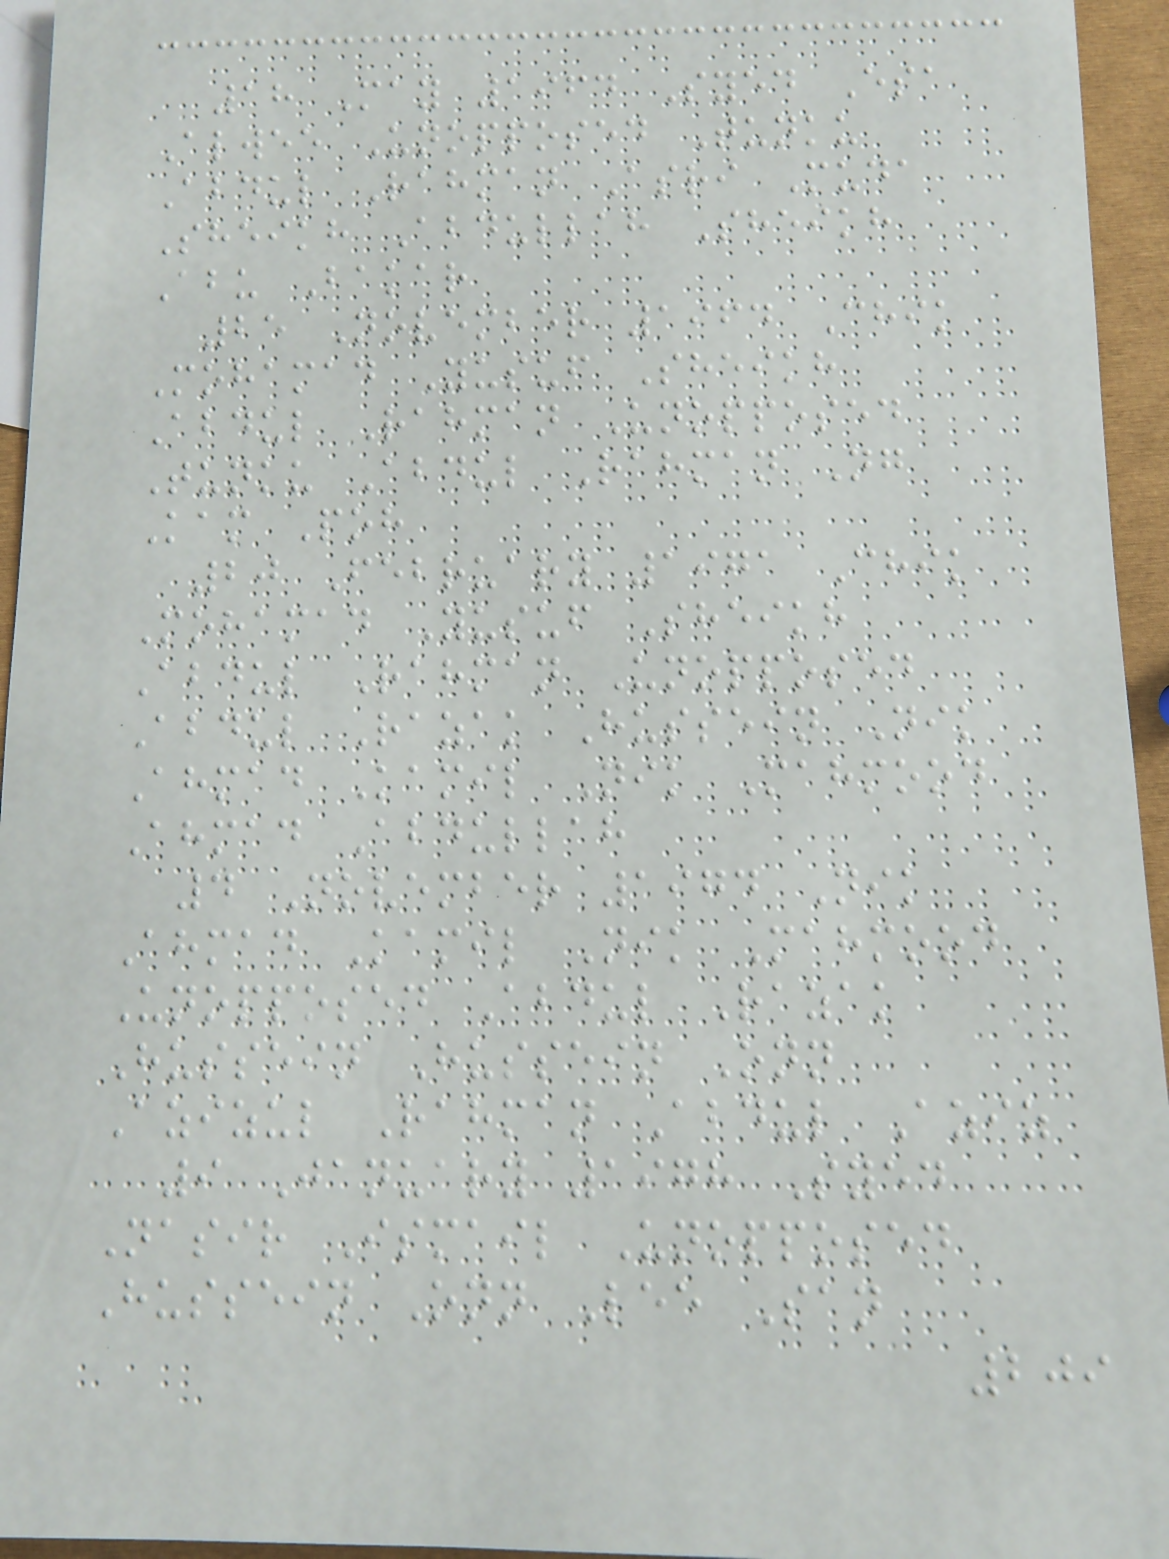18 May 1964 Syed Esa
Alwee Unopposed Tunku
Abdul Rahman Asri Muda
Sheikh Abdullah Sheikh
Abu Bakar
25 November 1964 Chik
Mohamad Yusuf Sheikh
Abdul Rahman Unopposed
Tunku Abdul Rahman Ng
Kam Poh
20 February 1971 Chik
Mohamad Yusuf Sheikh
Abdul Rahman Unopposed
Abdul Razak Hussein Nik
Ahmad Kamil Nik Mahmood
Ahmad Abdullah
4 November 1974 Nik
Ahmad Kamil Nik Mahmood
Unopposed Abdul Razak
Hussein Hussein Onn
Azizul Rahman Abdul Aziz
9 January 1978 Syed
Nasir Ismail Unopposed
Hussein Onn Lee San
209
